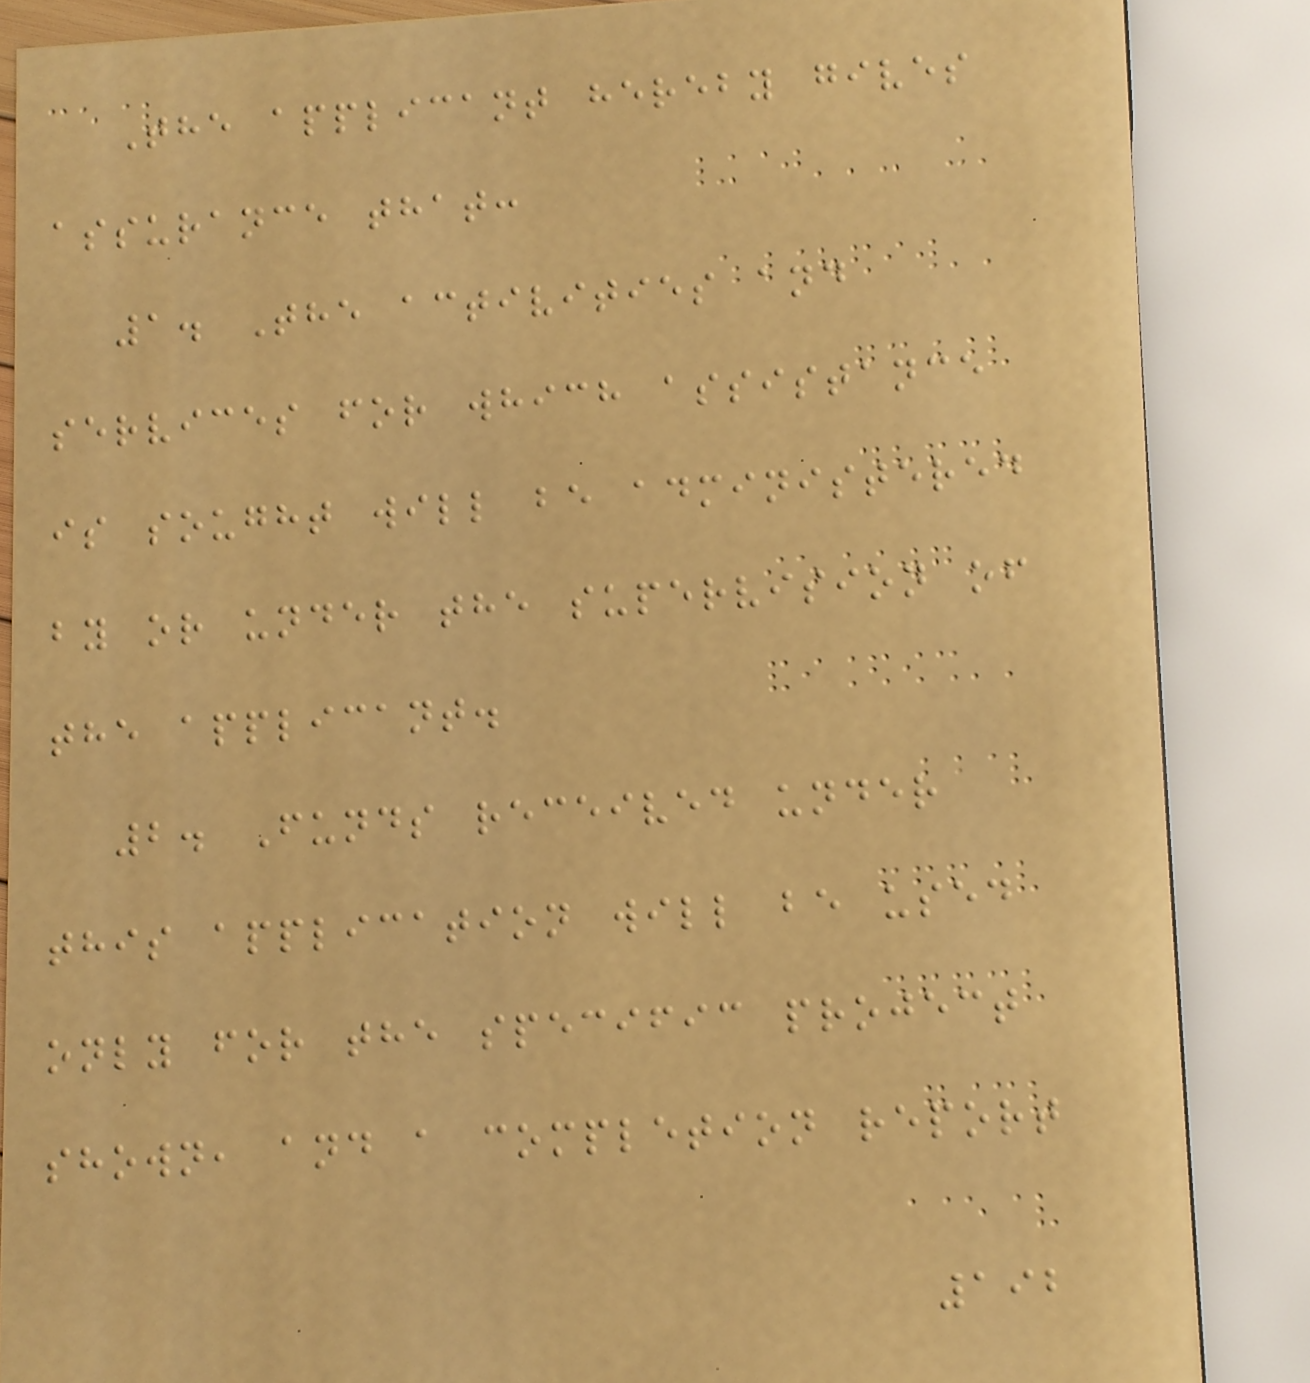The applicant hereby gives
assurance that:
1. The activities and
services for which assistance
is sought will be administered
by or under the supervision of
the applicant.
2. Funds received under
this application will be used
only for the specific project
shown, and a completion report
192
